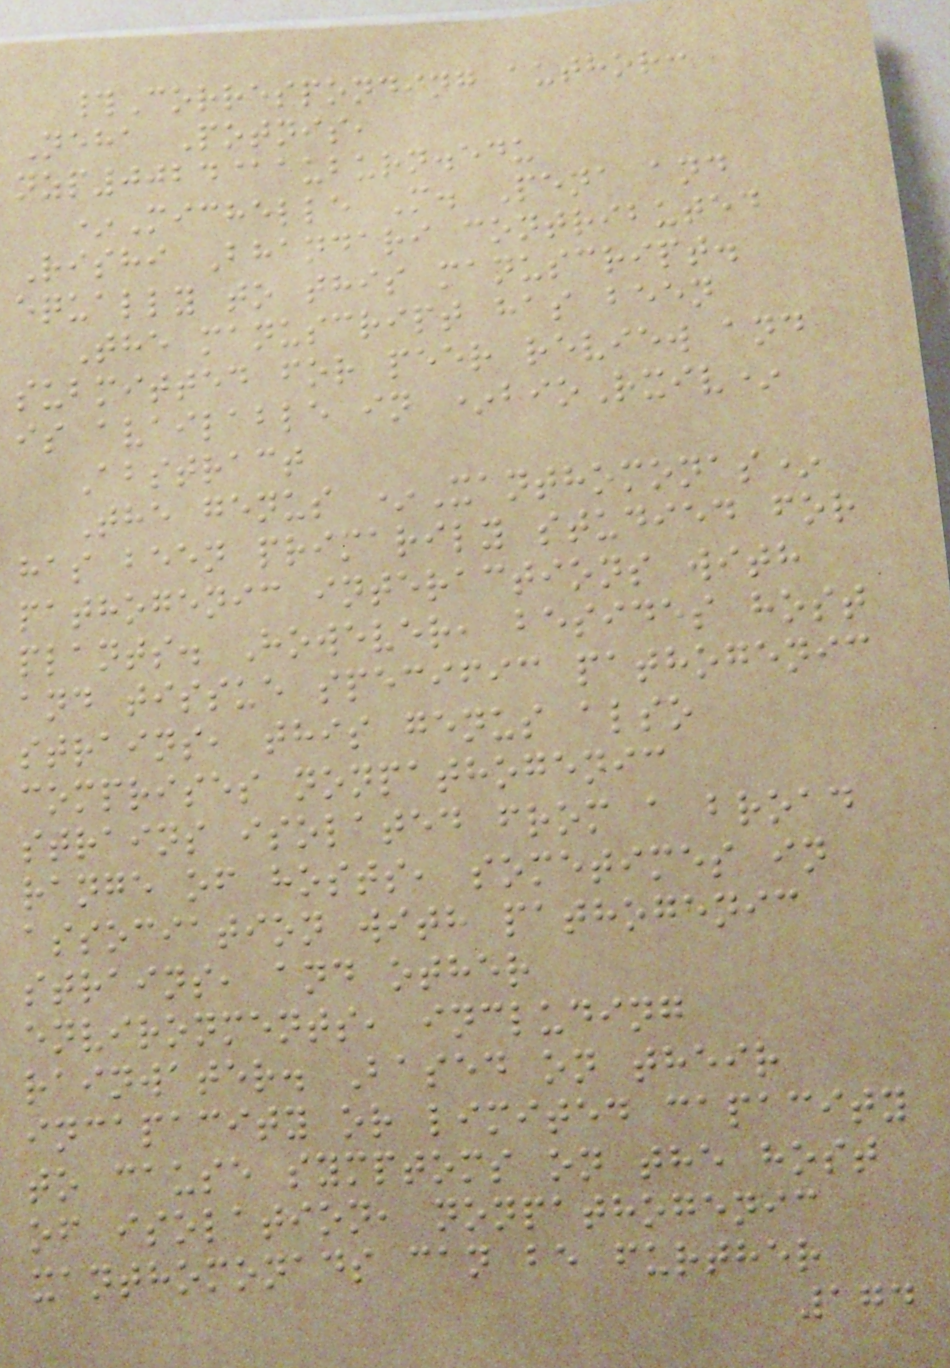#Corresponding author:
Neha Potnis,
nzp0024@auburn.edu
*Michelle M. Pena and
Rishi Bhandari contributed
equally to this manuscript.
The manuscript has been
submitted for peer review and
is available in *bioRxiv*
Abstract
The genus *Xanthomonas*
has been primarily studied for
pathogenic interactions with
plants. However, besides host
and tissue specific pathogenic
strains, this genus also
comprises nonpathogenic
strains isolated from a broad
range of hosts, sometimes in
association with pathogenic
strains, and other
environments, including
rainwater. Based on their
incapacity or limited capacity
to cause symptoms on the host
of isolation, nonpathogenic
xanthomonads can be further
174
